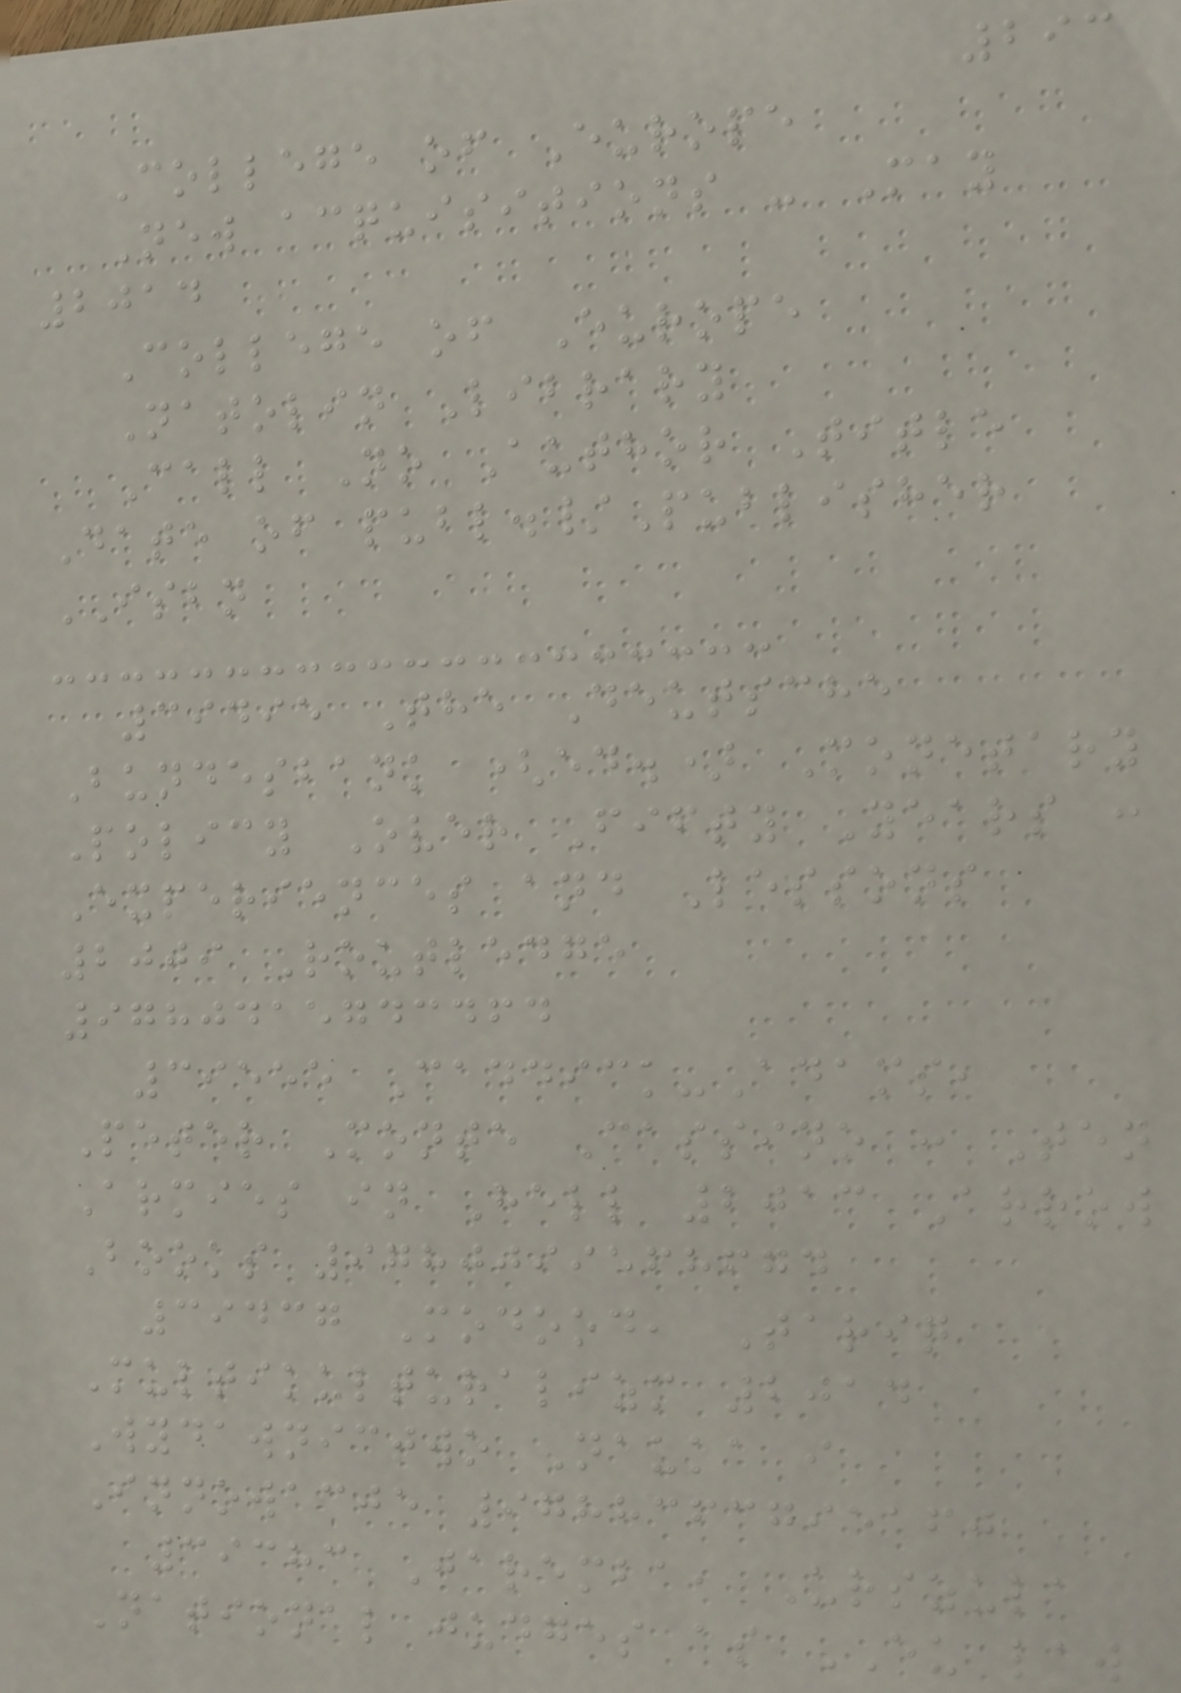293
College of Europe
New acquisitions - May
2014
College of Europe
Natolin Library
Call No Author Title
Date of publ./Publisher
ISBN
39495 The Deutsche
Bundesbank (ed.) Monetary
Policy Over Fifty Years :
Experiences and Lessons
2009 Routledge
9780415743464
39555 Caddick-Adams,
Peter Monte Cassino : Ten
Armies in Hell 2013 Arrow
Books 9780099568674
39437 Modood, Tariq
Multikulturalizm 2014
Wydawnictwo Nauka i
Innowacje 9788363795160
39383 Jaremba, Urszula
National judges as EU law
